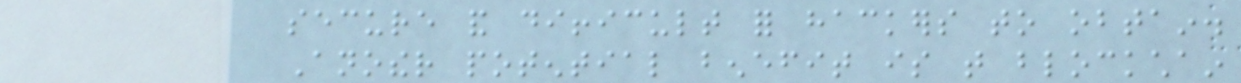secure and difficult for hackers to obtain.
Another potential benefit is that blockchain
